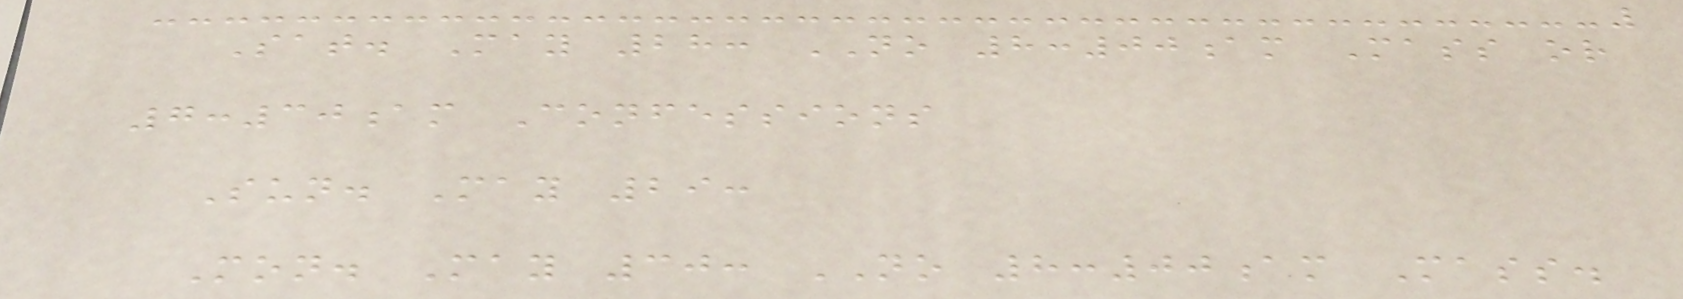Sat. May 28: NO 8:00am Mass or
7:30am Confessions
Sun. May 29:
Mon. May 30: NO 8:00am Mass.
